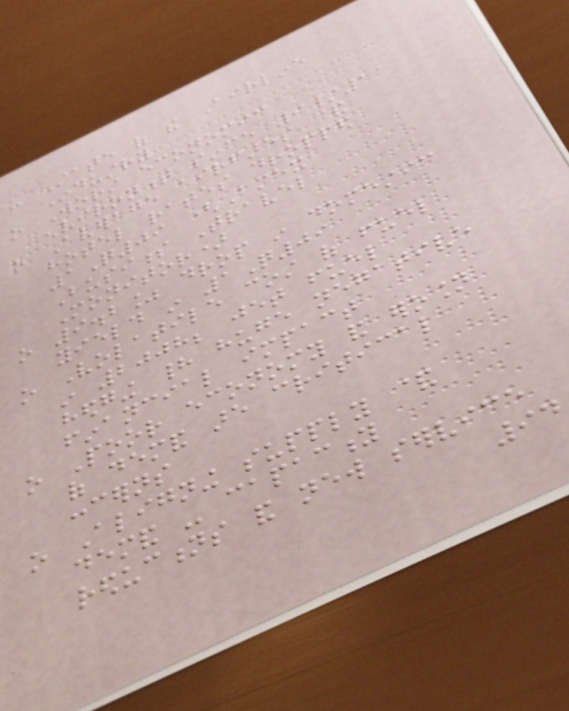- State of the Airline
Industry
o Worst economic
environment since 9/11
o Average airfares &
hotel rates dropped
1Q09 (Amex
Business Travel
Monitor)
o 9.2% drop in domestic
yield in 1Q09
o Volatile cost of fuel
in 2008; jet fuel
hedging had huge negative
financial impact
o Poor economy and erosion
of demand are critical
concerns
o Aligning supply &
demand - capacity
reductions and new service
94
